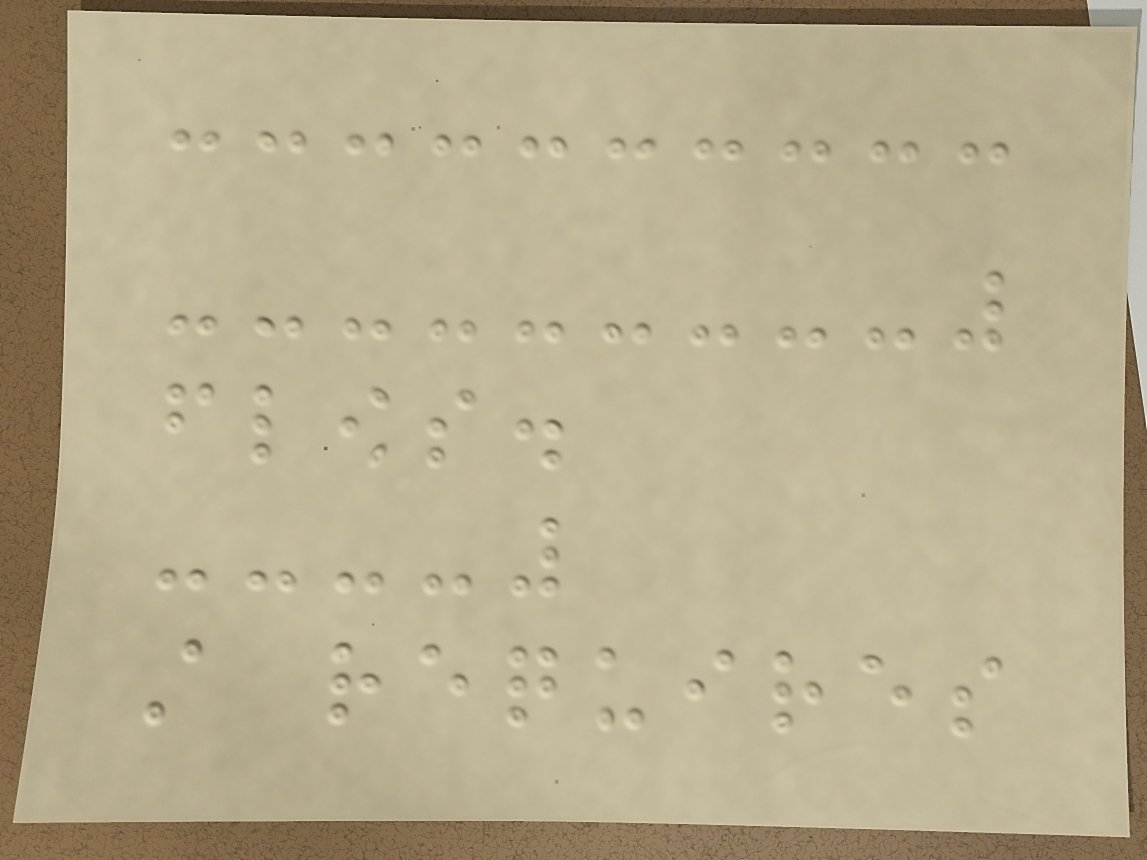flows.
still requires
